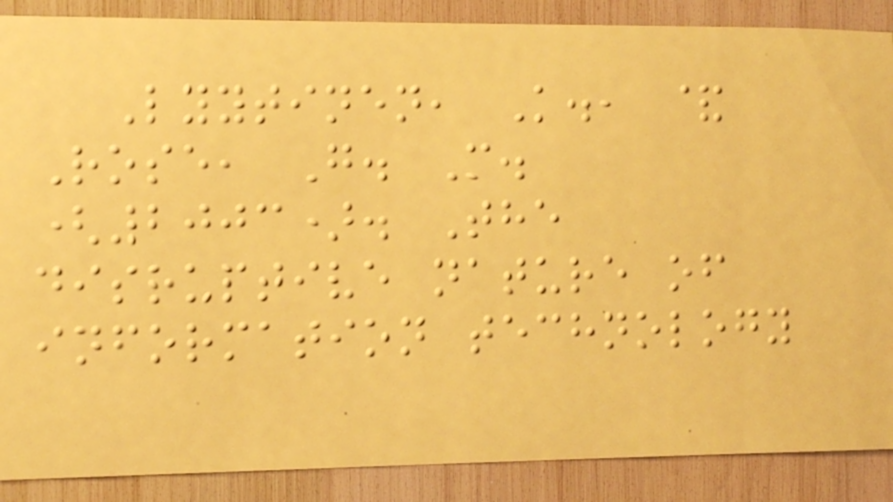Lyytinen, K., &
Rose, G. M.
(2003). The
disruptive nature of
information technology
